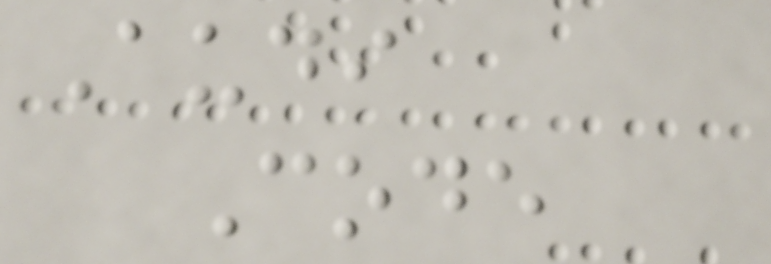Audi
Code
